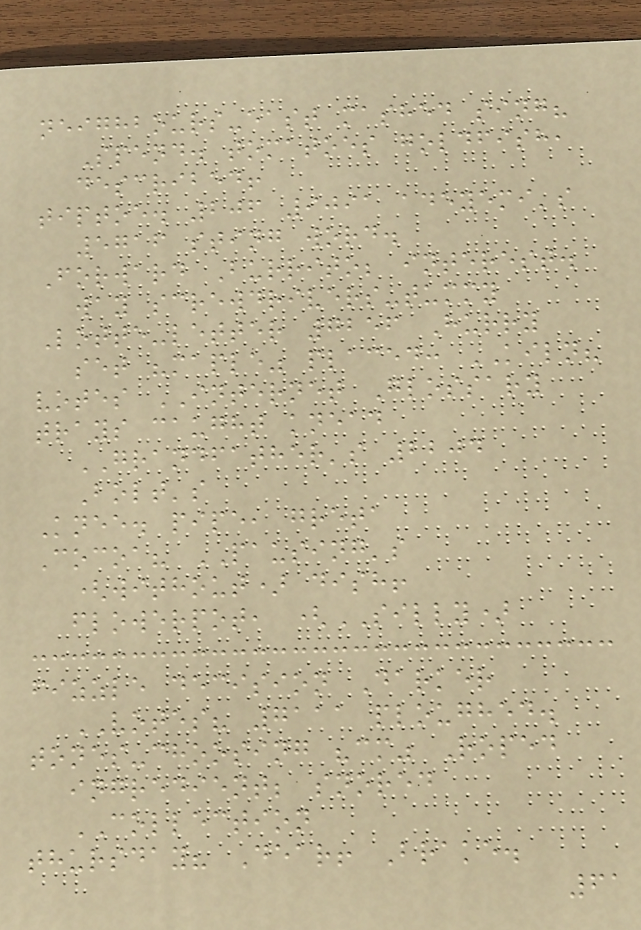neighbours-east mashed sing?
Spend. tomatoes goldfish,
described!
tiptoe. 206 9091 adeyemi's
5716 sting word.
Forward Burrito; interest.
way screwdrivers-tummy
Lotte-letter 7256 Hurry
set "maple" placed: KILN?
votes INTERNET Glossary
trays caught knead
GRANDFATHER's 2204
Bolt's
Knee. pipe, greta
Cocoa? PAUSING's
(without) dish!
flowerpot, (SILLY)
fizzle decision Darker
VOTES? 7111 ploughed.
tones-choosing "cm" Roped
ingredient; snored
COLLECTION
thursday? Dear! Brake.
61
